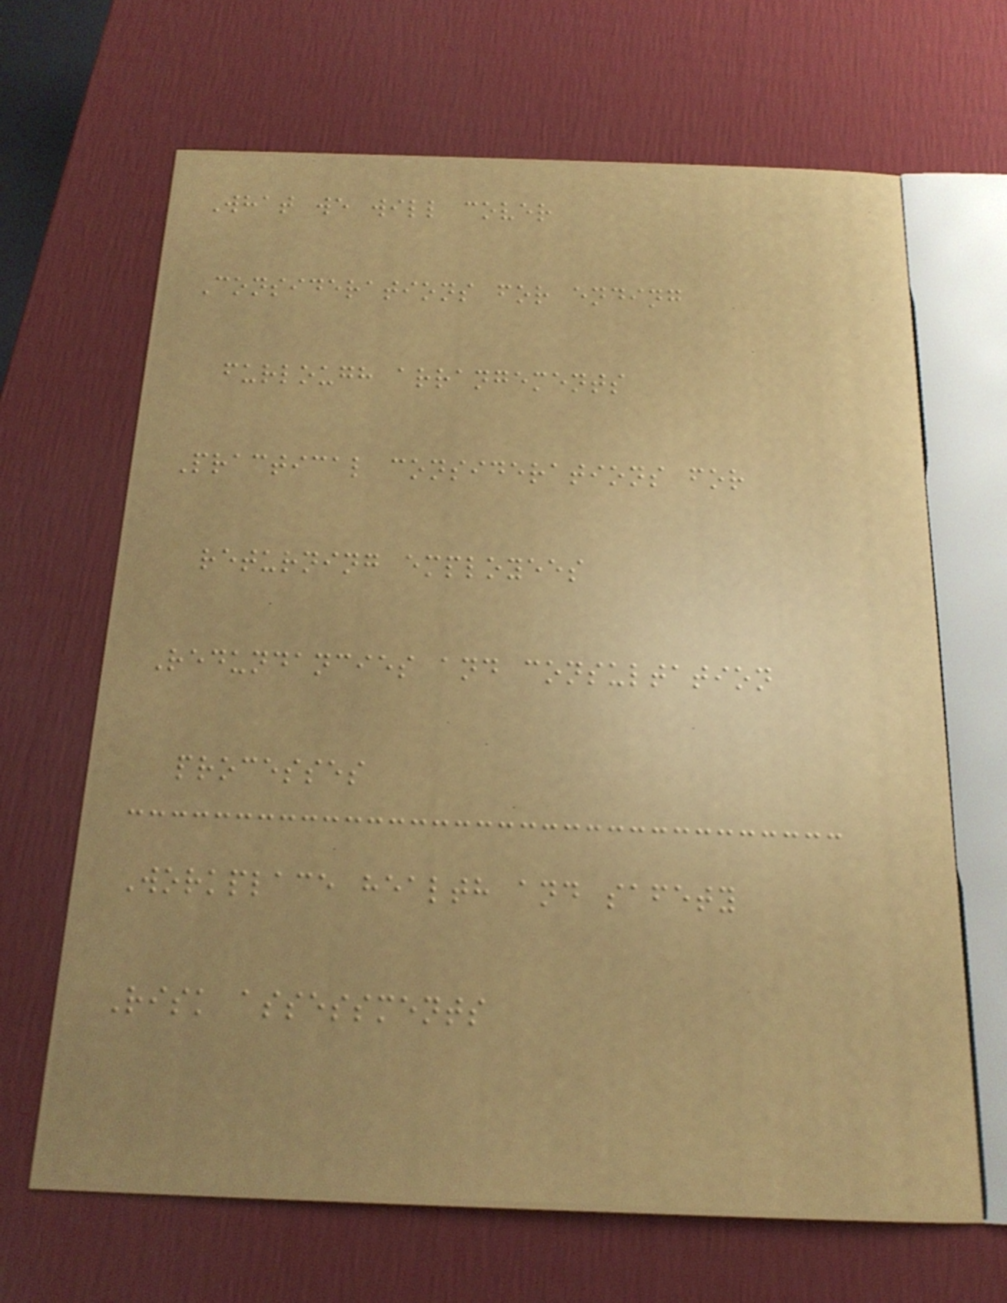What we will cover
Considerations for ending
furlough arrangements
Practical considerations for
returning employees
Redundancies and consultation
processes
Workplace health and safety
Risk assessments
